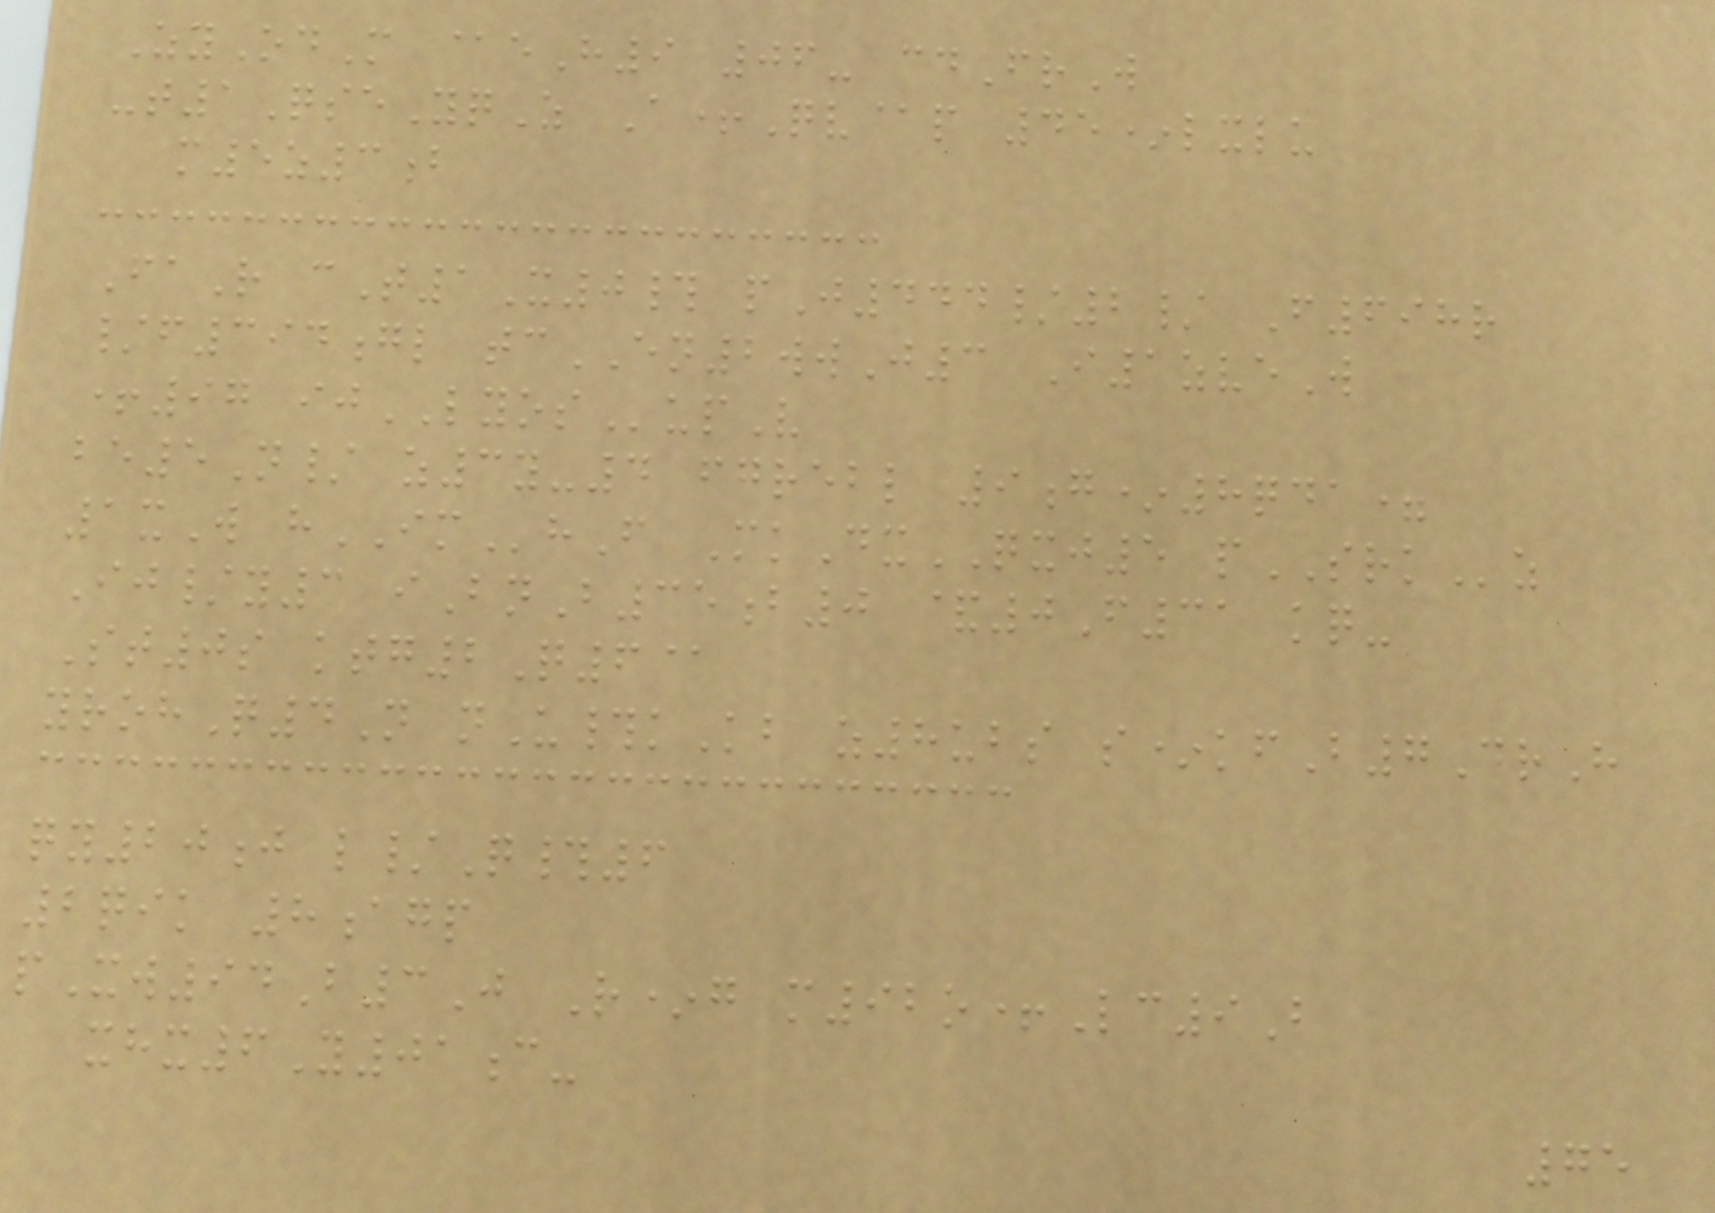ZyOdM @eH9 06- cdFrW
-t1QseYqZ A+Qv@p 45*lxlu
m5z3b
FaR cT1X0# pJ444/2/ F698r
/f394gl tcEN2wwJ3 I1zveW
+97 ijLYOSupV
be5N/ z3y-4 fgrebl 9g*8qda=
1xW hIMhF MkDxQXJ5 pSRKz
Ij/y3 iBnB35b0 &0F31 kq-
St0s ktg2Q6@
yrohQ4N nU#kKb z8ubs s*kfB7DrH
qy20j l/Q#6
2qik 8agp
pXw94B3J R*g m92o+Lc9B
xhx6Y01c-
75
